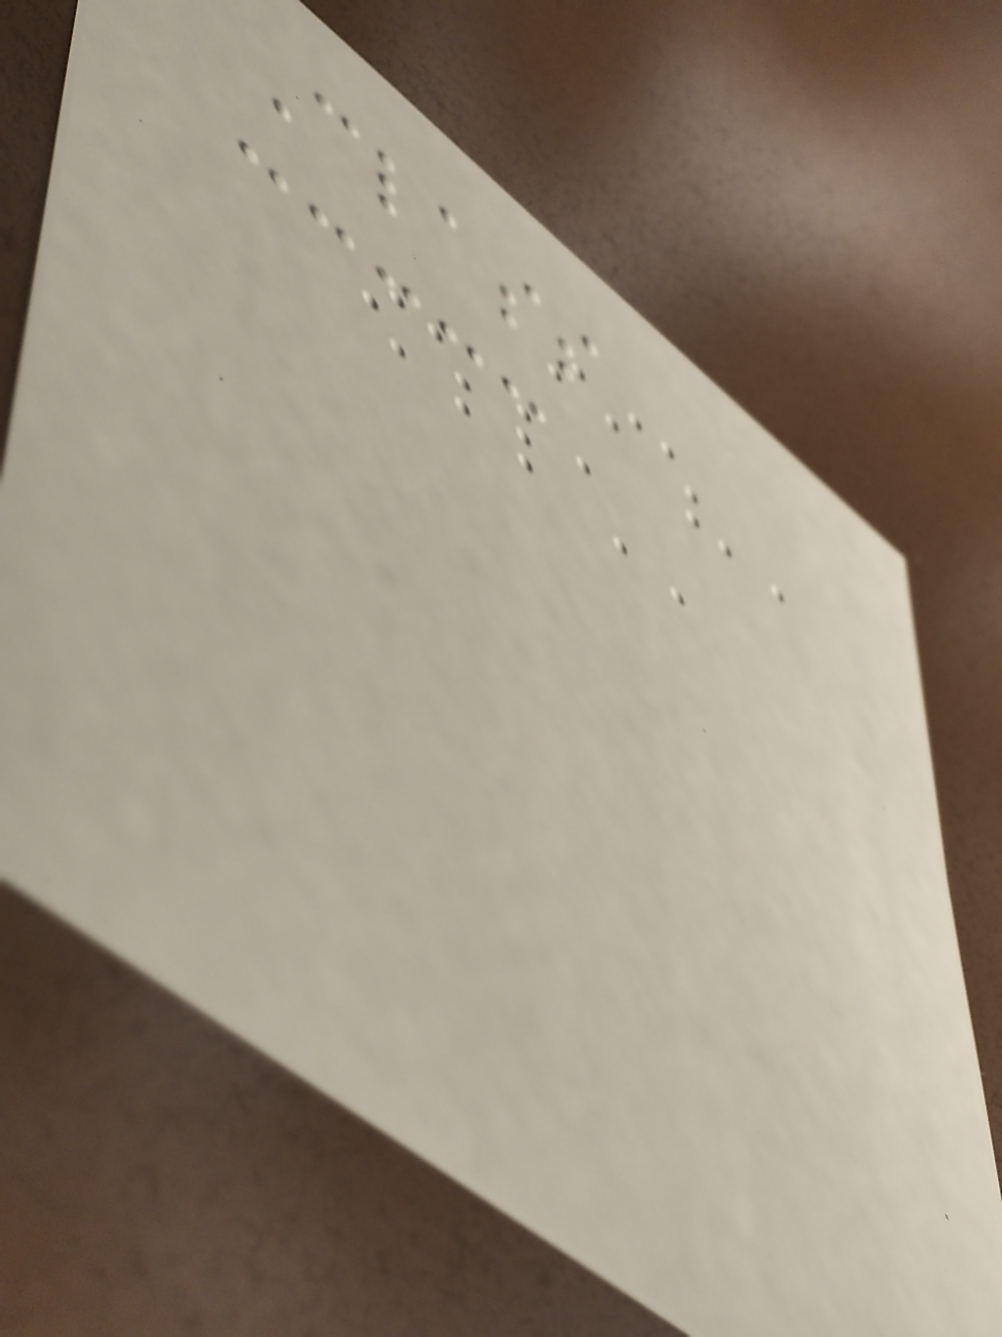Class
